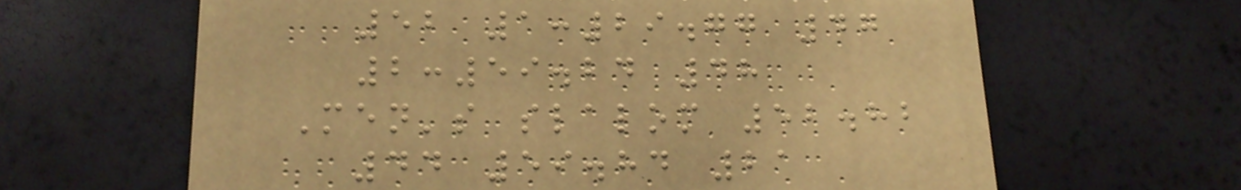52 1:29.77 47
2:59.24 48
Men's slalom 52.82
44 59.84 21
